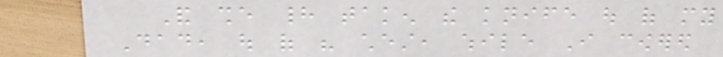And she had taken the knife out of my
Dad, out of his chest, while I cowered
